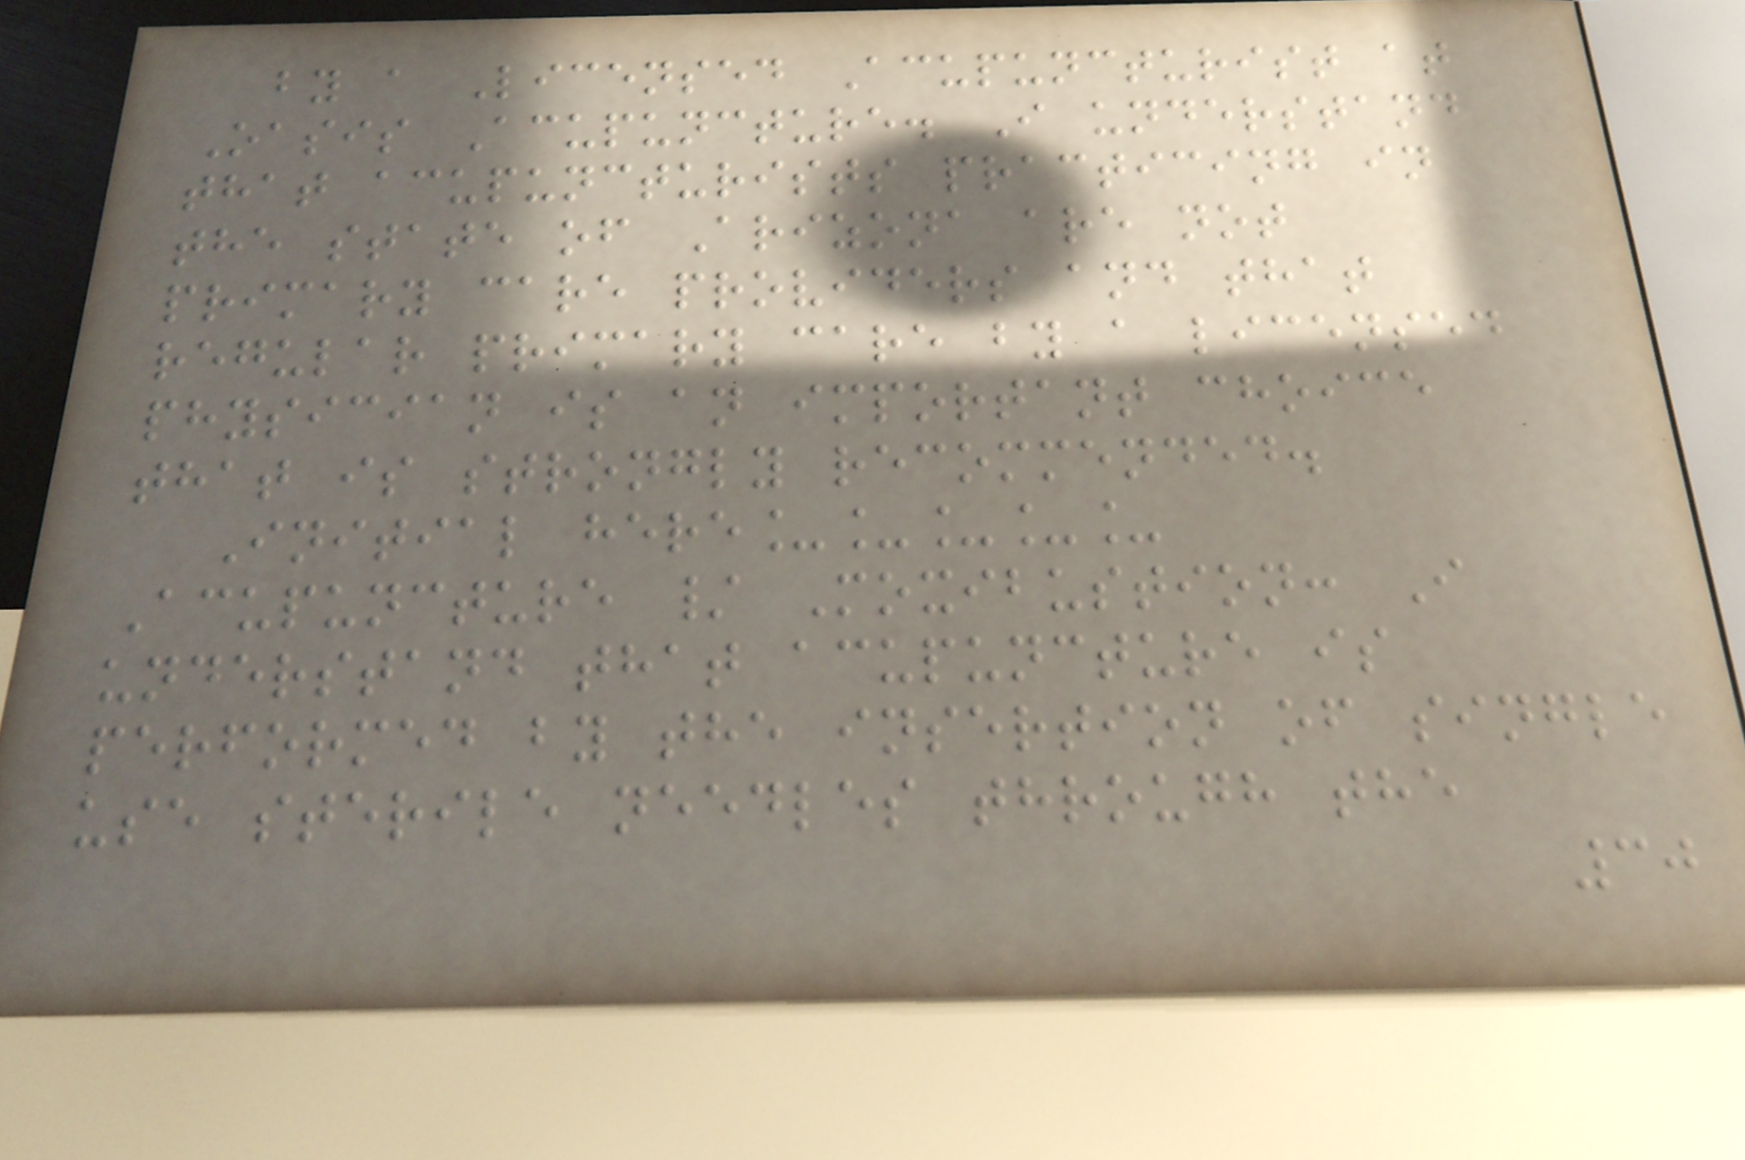by a Licensed Acupuncturist at
Oasis Acupuncture. I understand
that acupuncturists practicing in
the state of Arizona are not
primary care providers and that
regular primary care by a licensed
physician is an important choice
that is strongly recommended.
Initial here_____
Acupuncture / Moxibustion: I
understand that acupuncture is
performed by the insertion of single
use sterile needles through the
30
